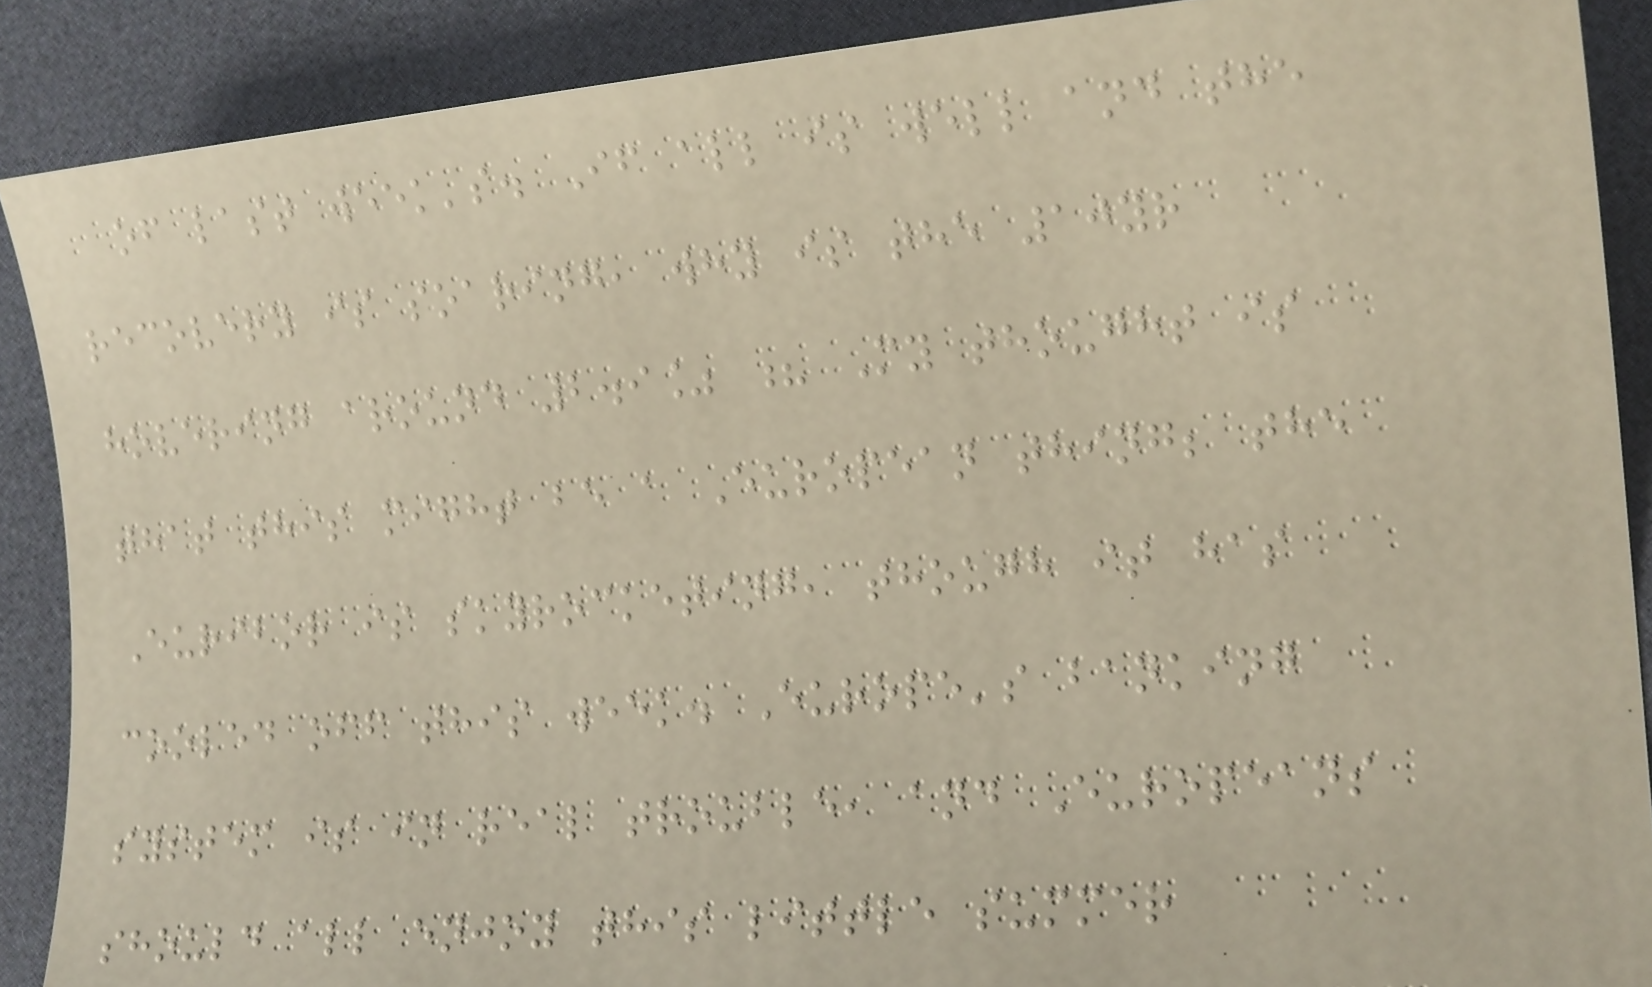of last week's. If all is well and the
recovery is soaring, why is the 10yr
hovering around 2.9% ? My thought is
that this might be a European thing; the
Euribor is skyrocketing, though it has
cooled off this week. Europe's banking
system is in real trouble, and Europeans
should all enjoy this little summer
